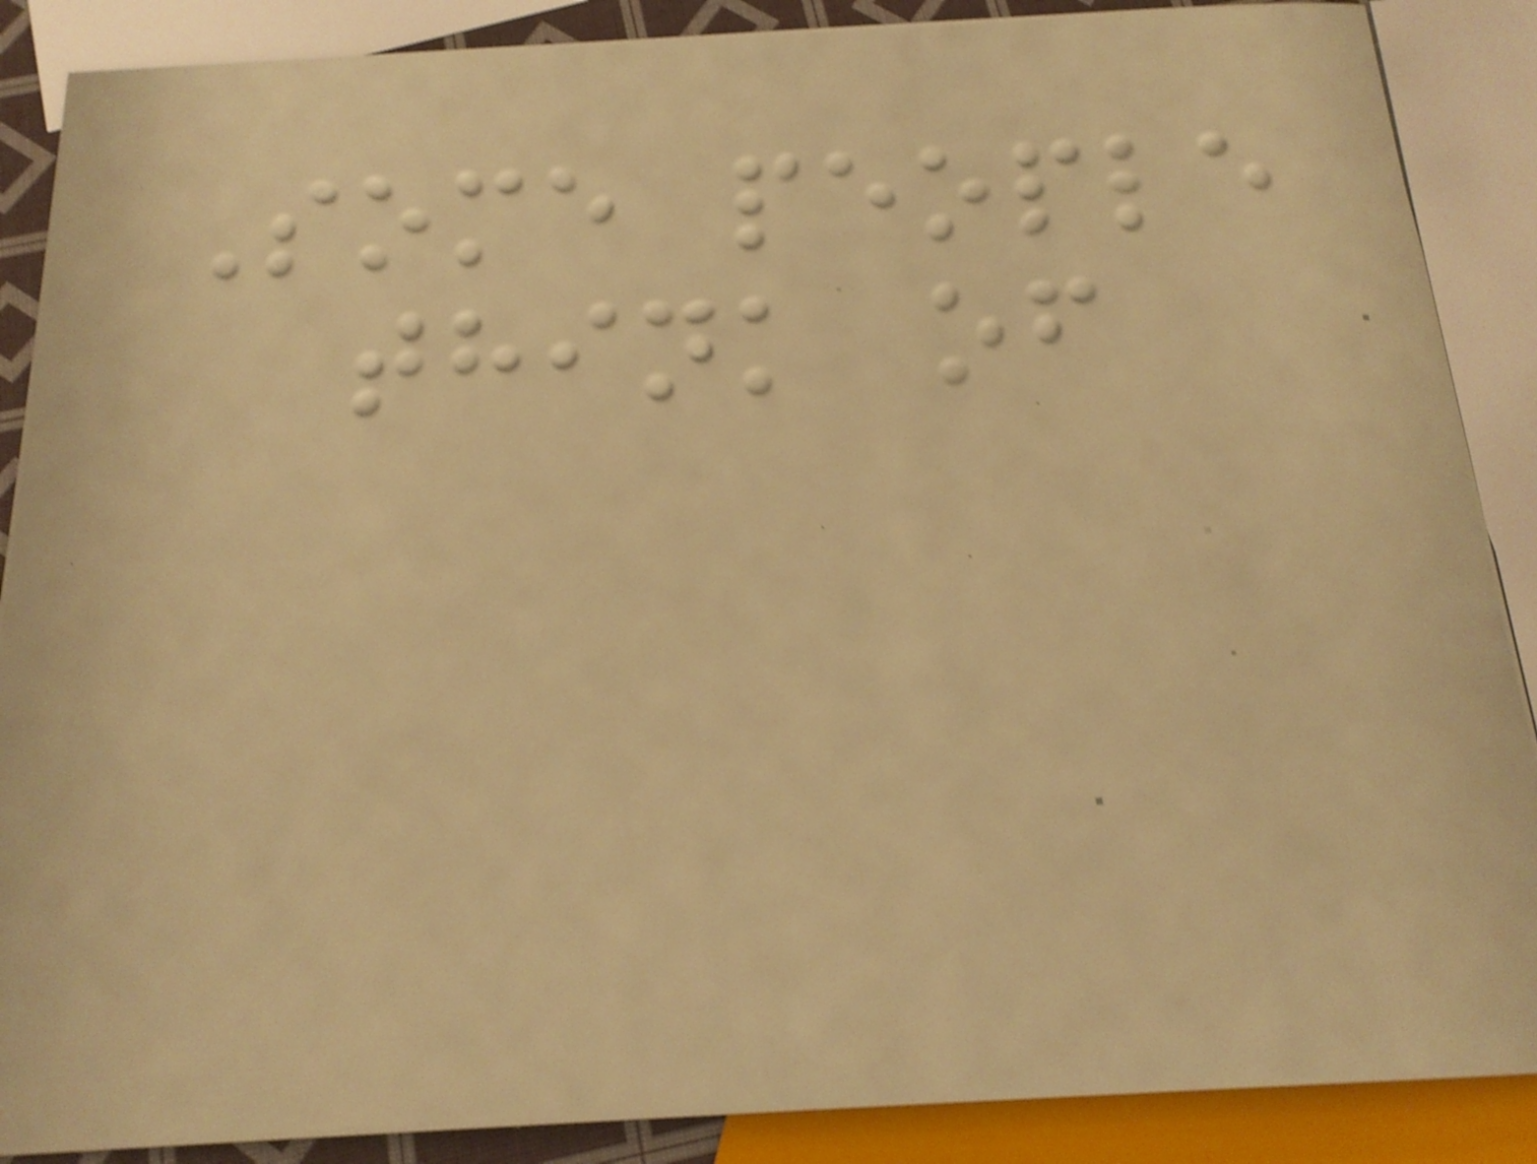Some people
think of
